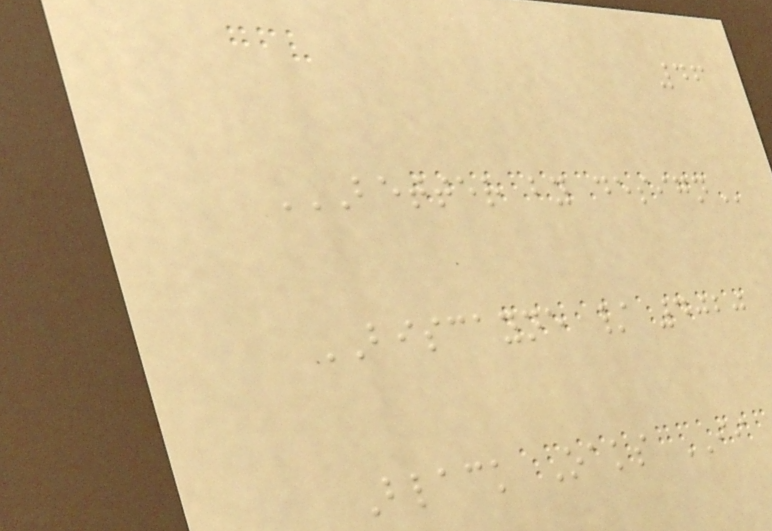46
BETTER BY DESIGN
BISCAYNE / 4020
Black Oaks II
